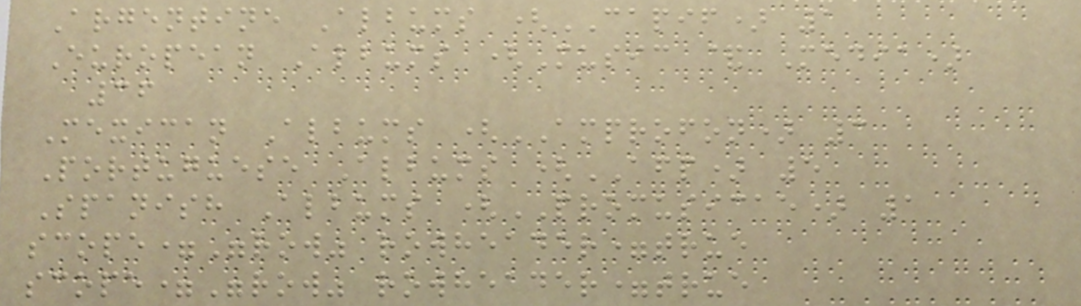Argentine Albums (CAPIF) 1
European Albums (Music & Media)
36
Mexican Albums (AMPROFON) 3
Portuguese Albums (AFP) 5
Spanish Albums (PROMUSICAE) 1
scope="row" rowheader=true
scope="row" rowheader=true
